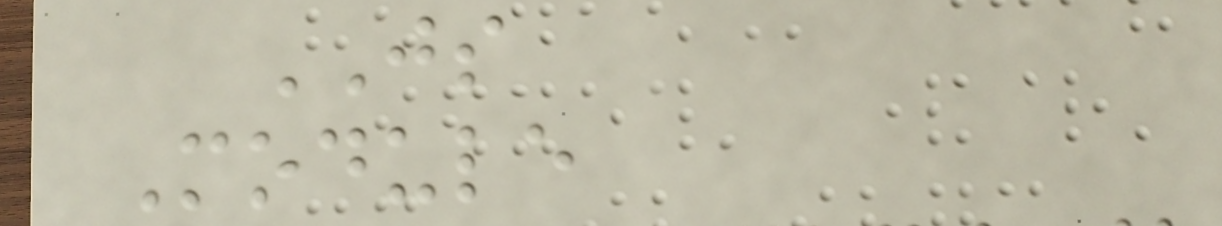JS
Module
